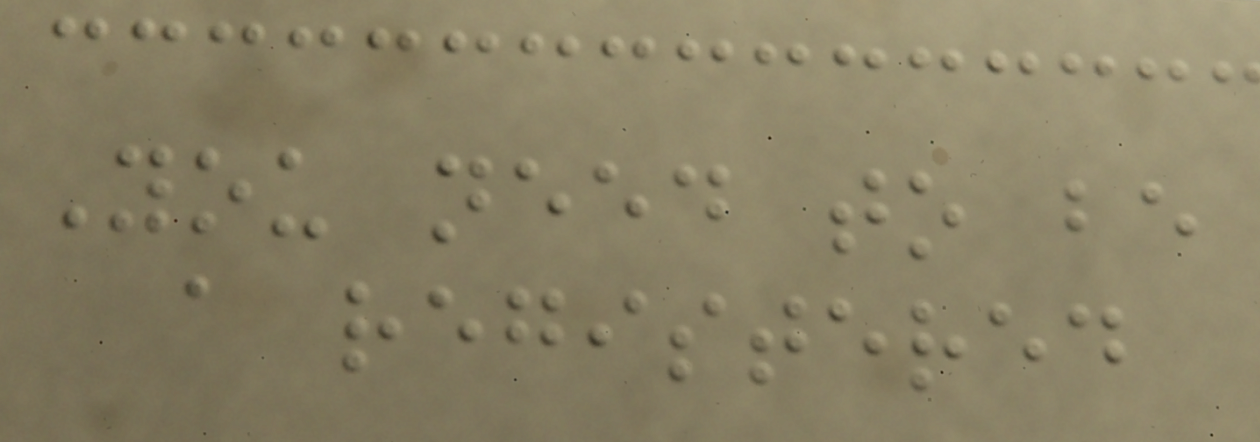You need to be
a registered
